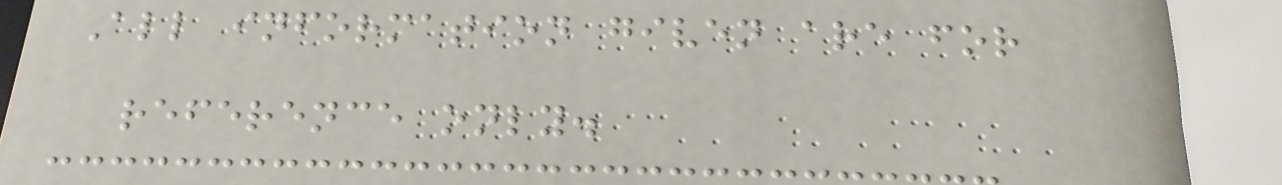All information given are for
reference only.
